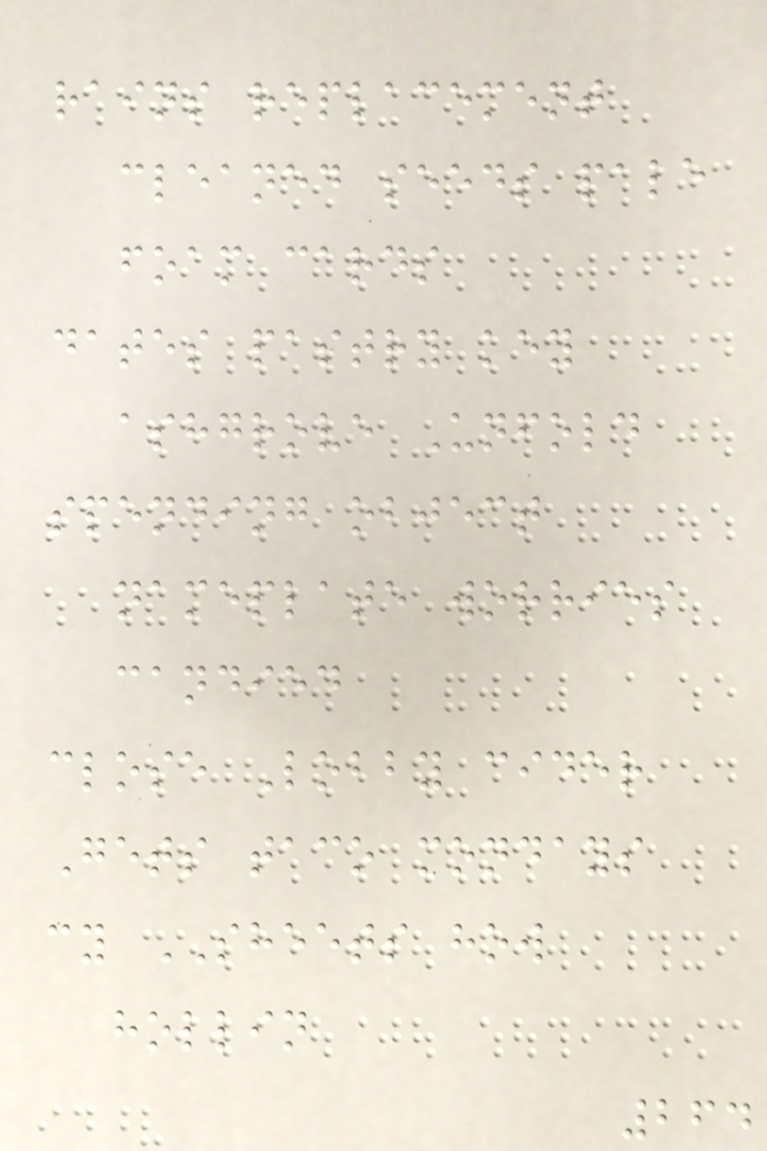rains replacement
cleaned seeds pale
foam cards
dates pastry key
ashgrove Unfold
spending object
nameplate worries
candied
close Lobby cider
Gets taco mondays
cy SHEETS how
hollin
264
